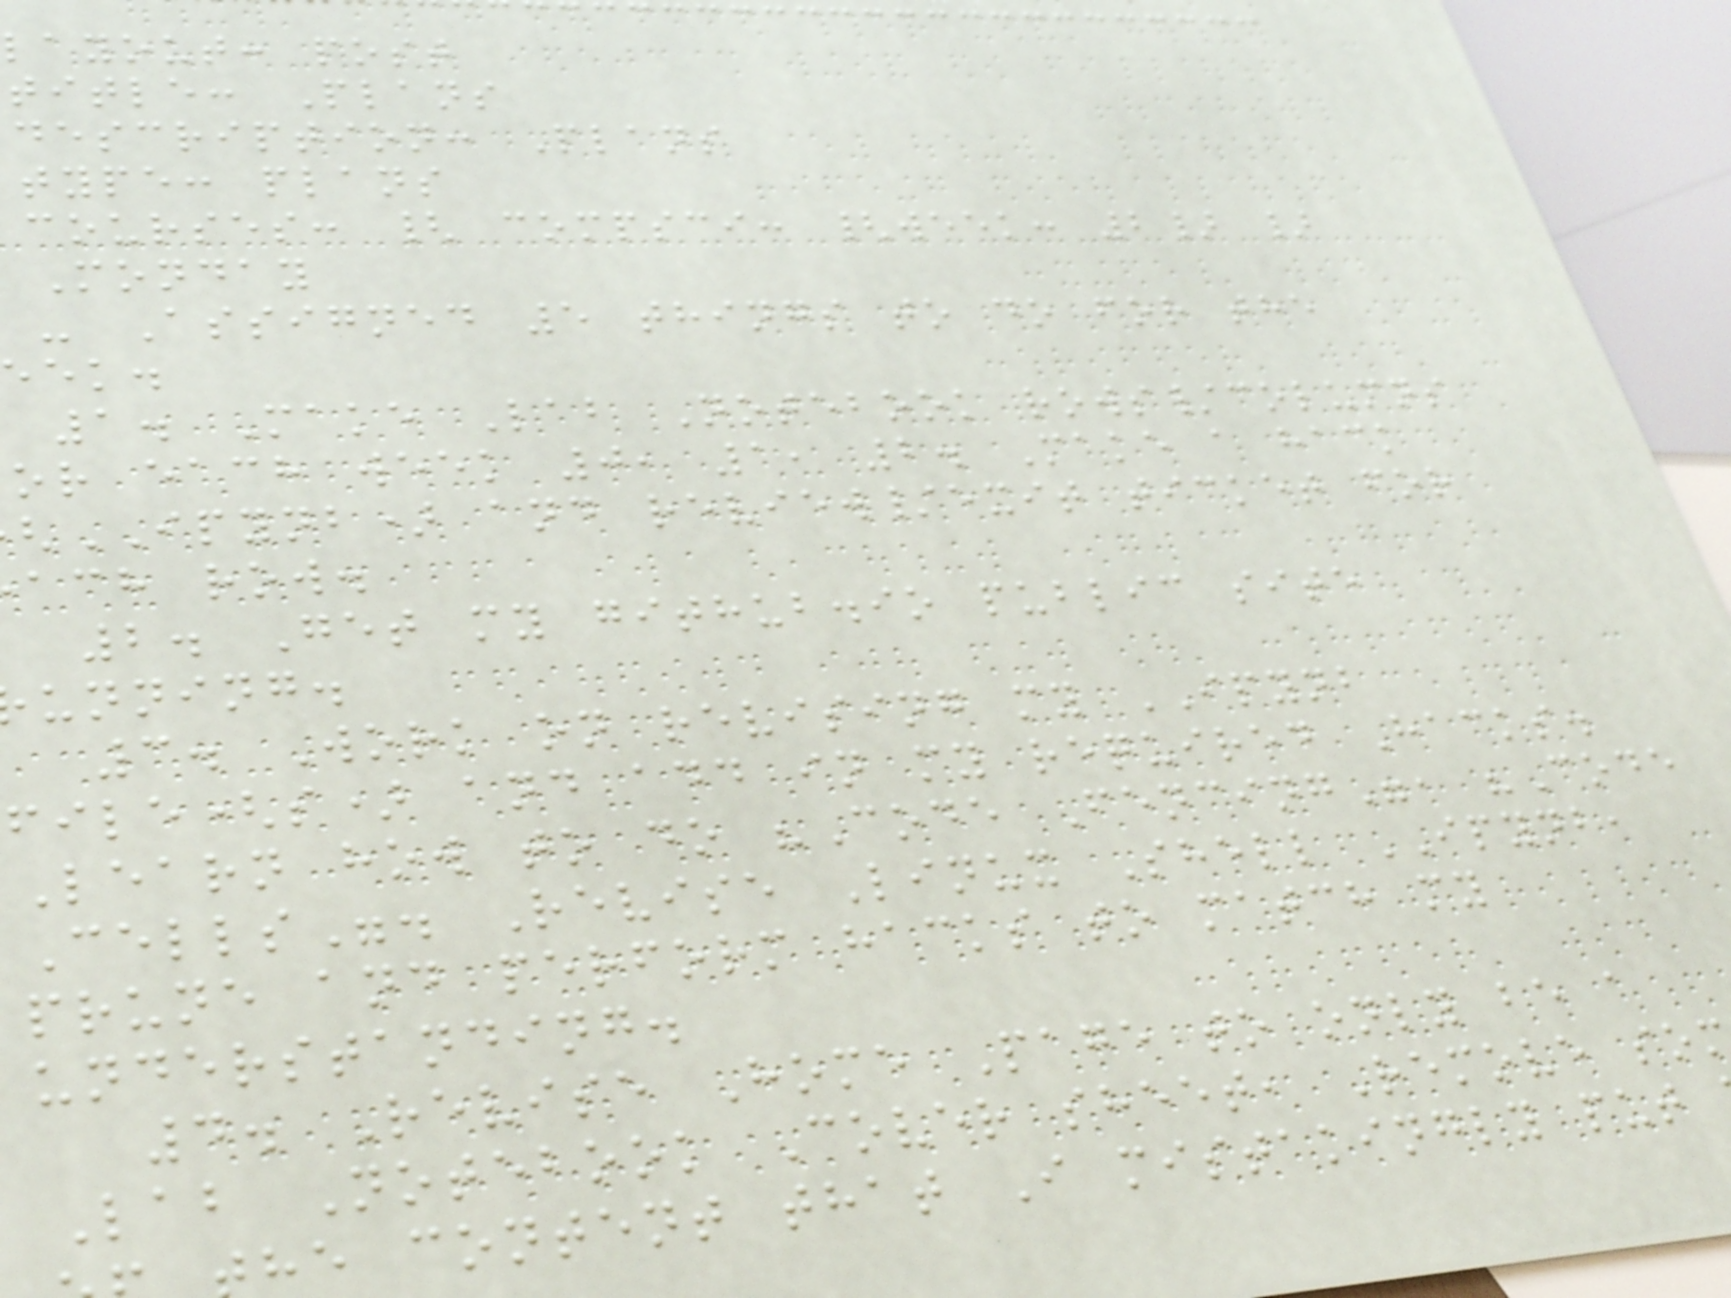layout: post
title: Plans
description: Plans
type: plans
courses: { compsci: {week: 2} }
Monday
- Assigned 5 things to do for the
eek.
1. Make Lab Notebook rows/columns
or each week 0, 1, 2. Make a hack
IPYNB) and review/exit ticket for
ach row.
2. Get my github.io public site
unning.
3. Work on revising my IPYNB
file(s) and add in my required Hacks.
Learn how to do "Code Fencing", "Code
Cells". Revise Linux Shell IPYNB,
prune and perform hacks to match my
understanding.
4. Revise Home Page to only be a
Lab Notebook Cover sheet, Remove so
he content that I mistakingly put
